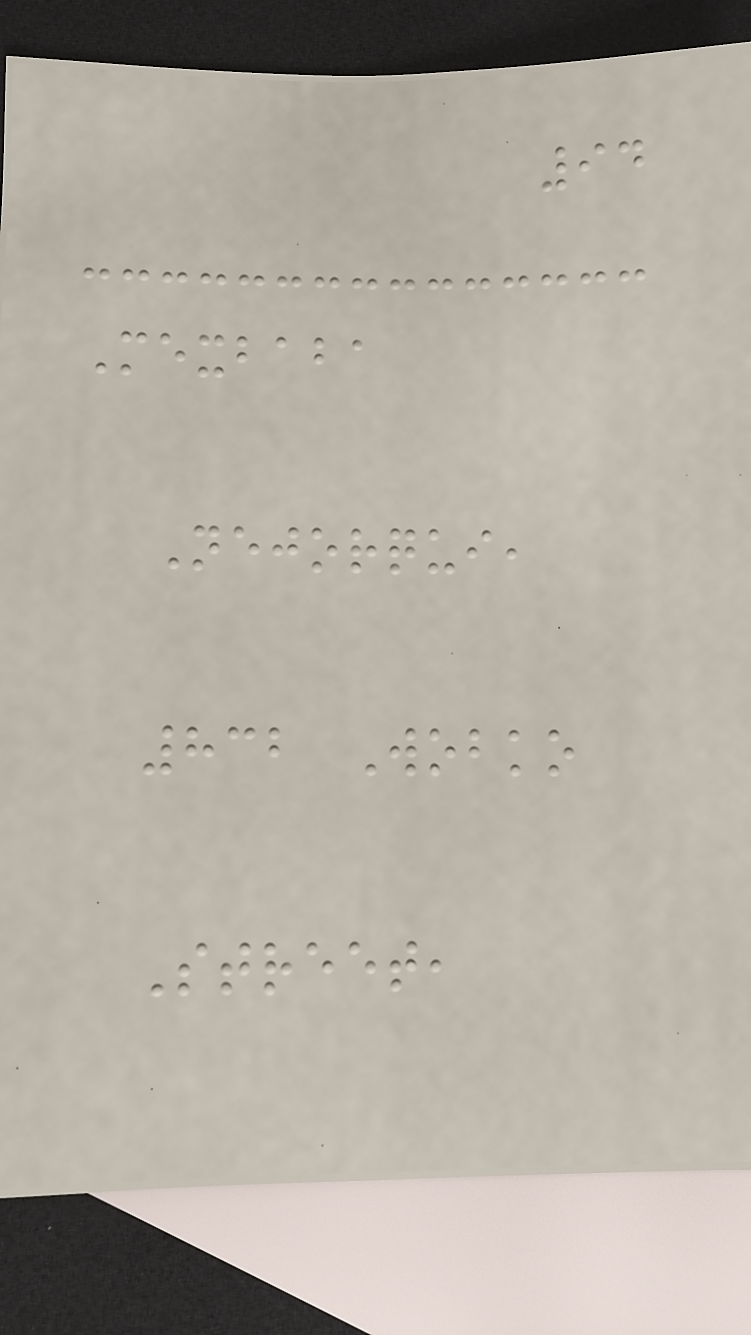94
Mexbaba
Nejorqui,
832 Wobko
Street,
